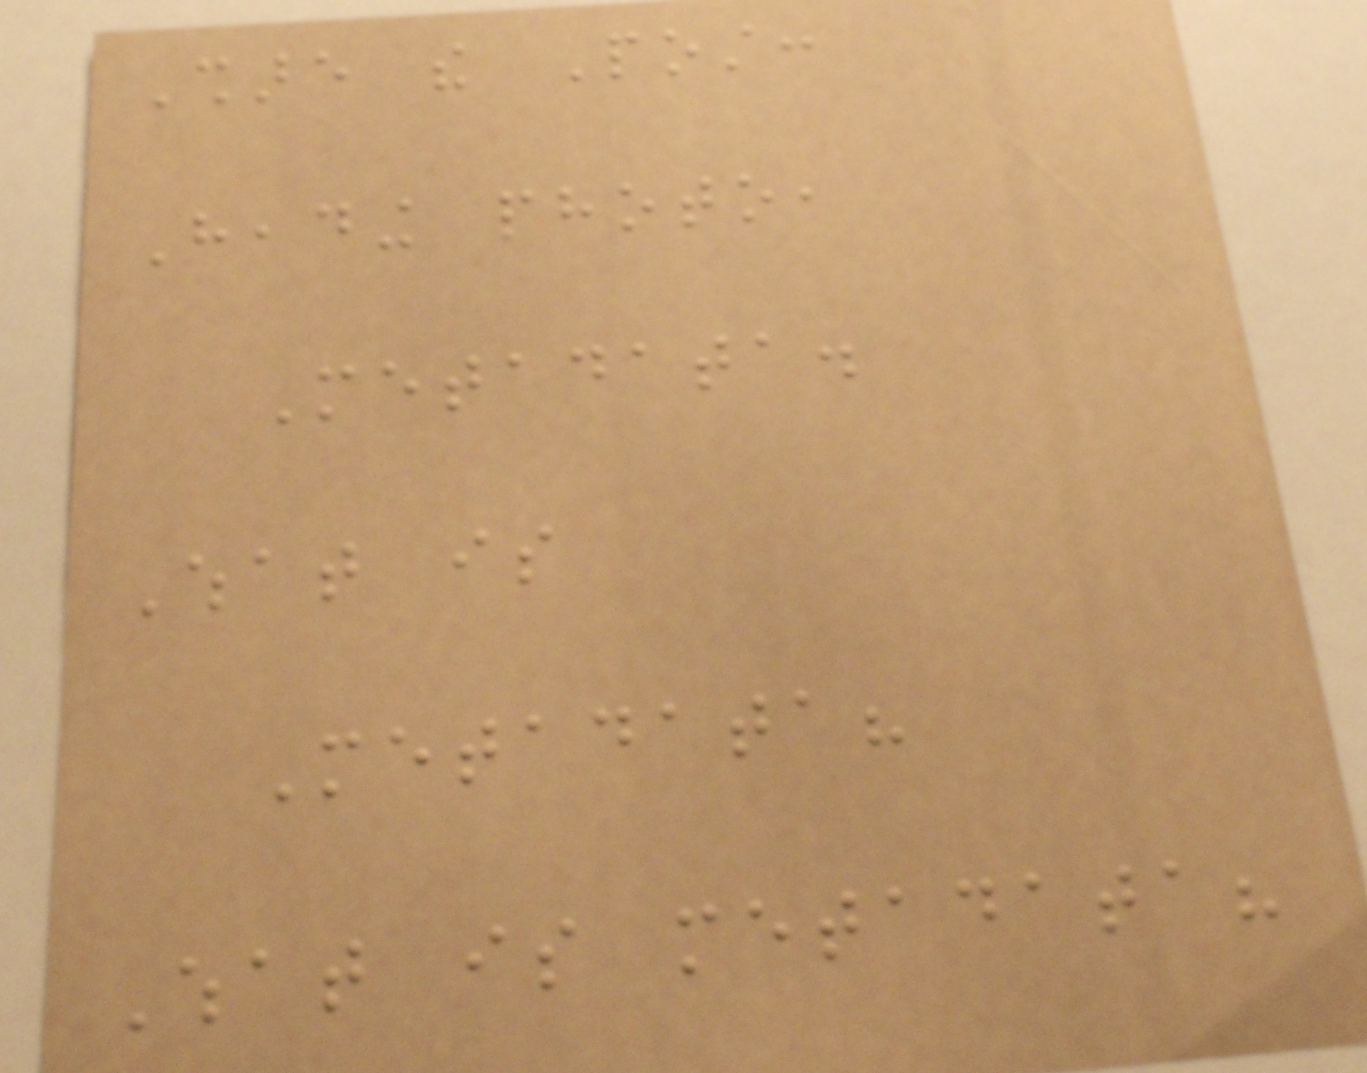Share the Post:
Heading photo,
Metadata.
What is
Metadata?
What is metadata?
